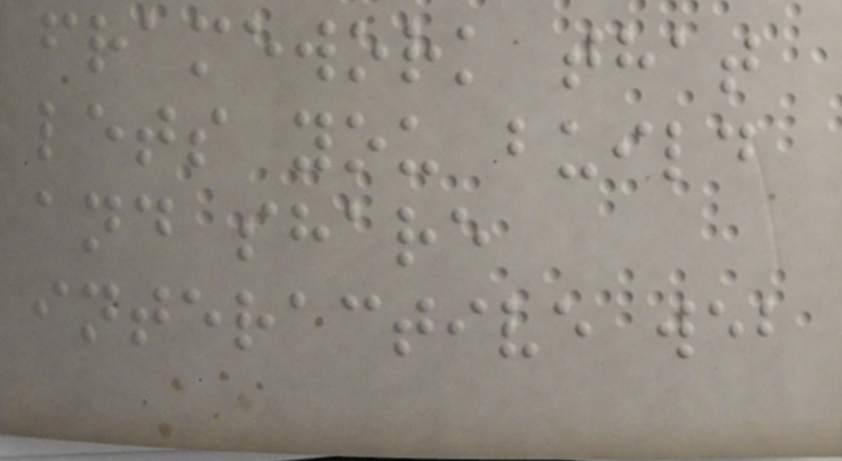framework that
lets you build
and share
interactive web
